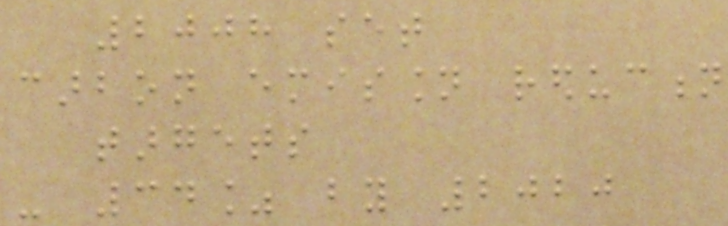2008 set
carbon emission reduction
targets
- 34% by 2020
